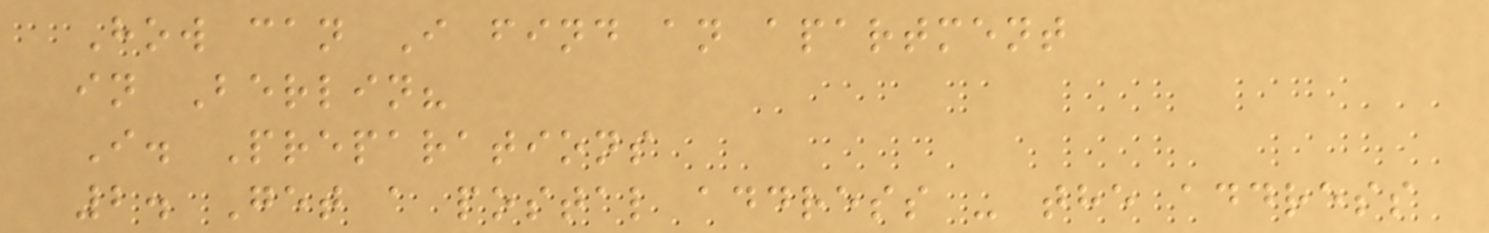How can I find an apartment
in Berlin?
I. Preparations
2. Get a postal address - the address
